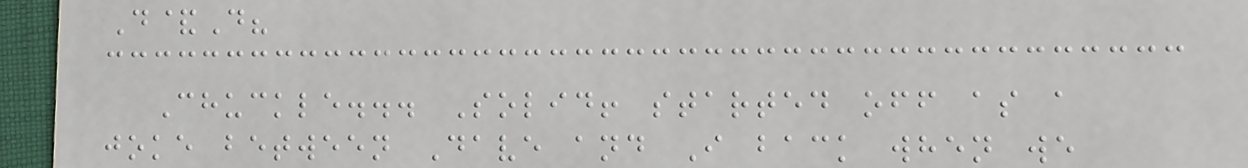D&D?
Chuckle... Solid! started off as a
joke between Dave and I back when we
